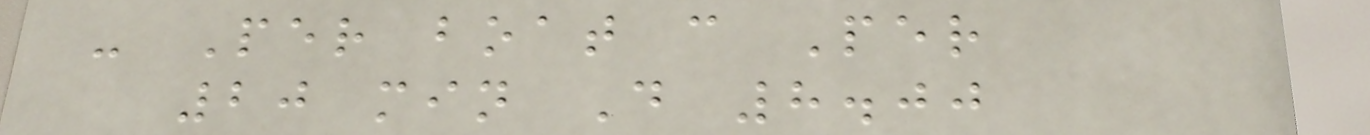- Per boat c Per
20 min D 8.00
